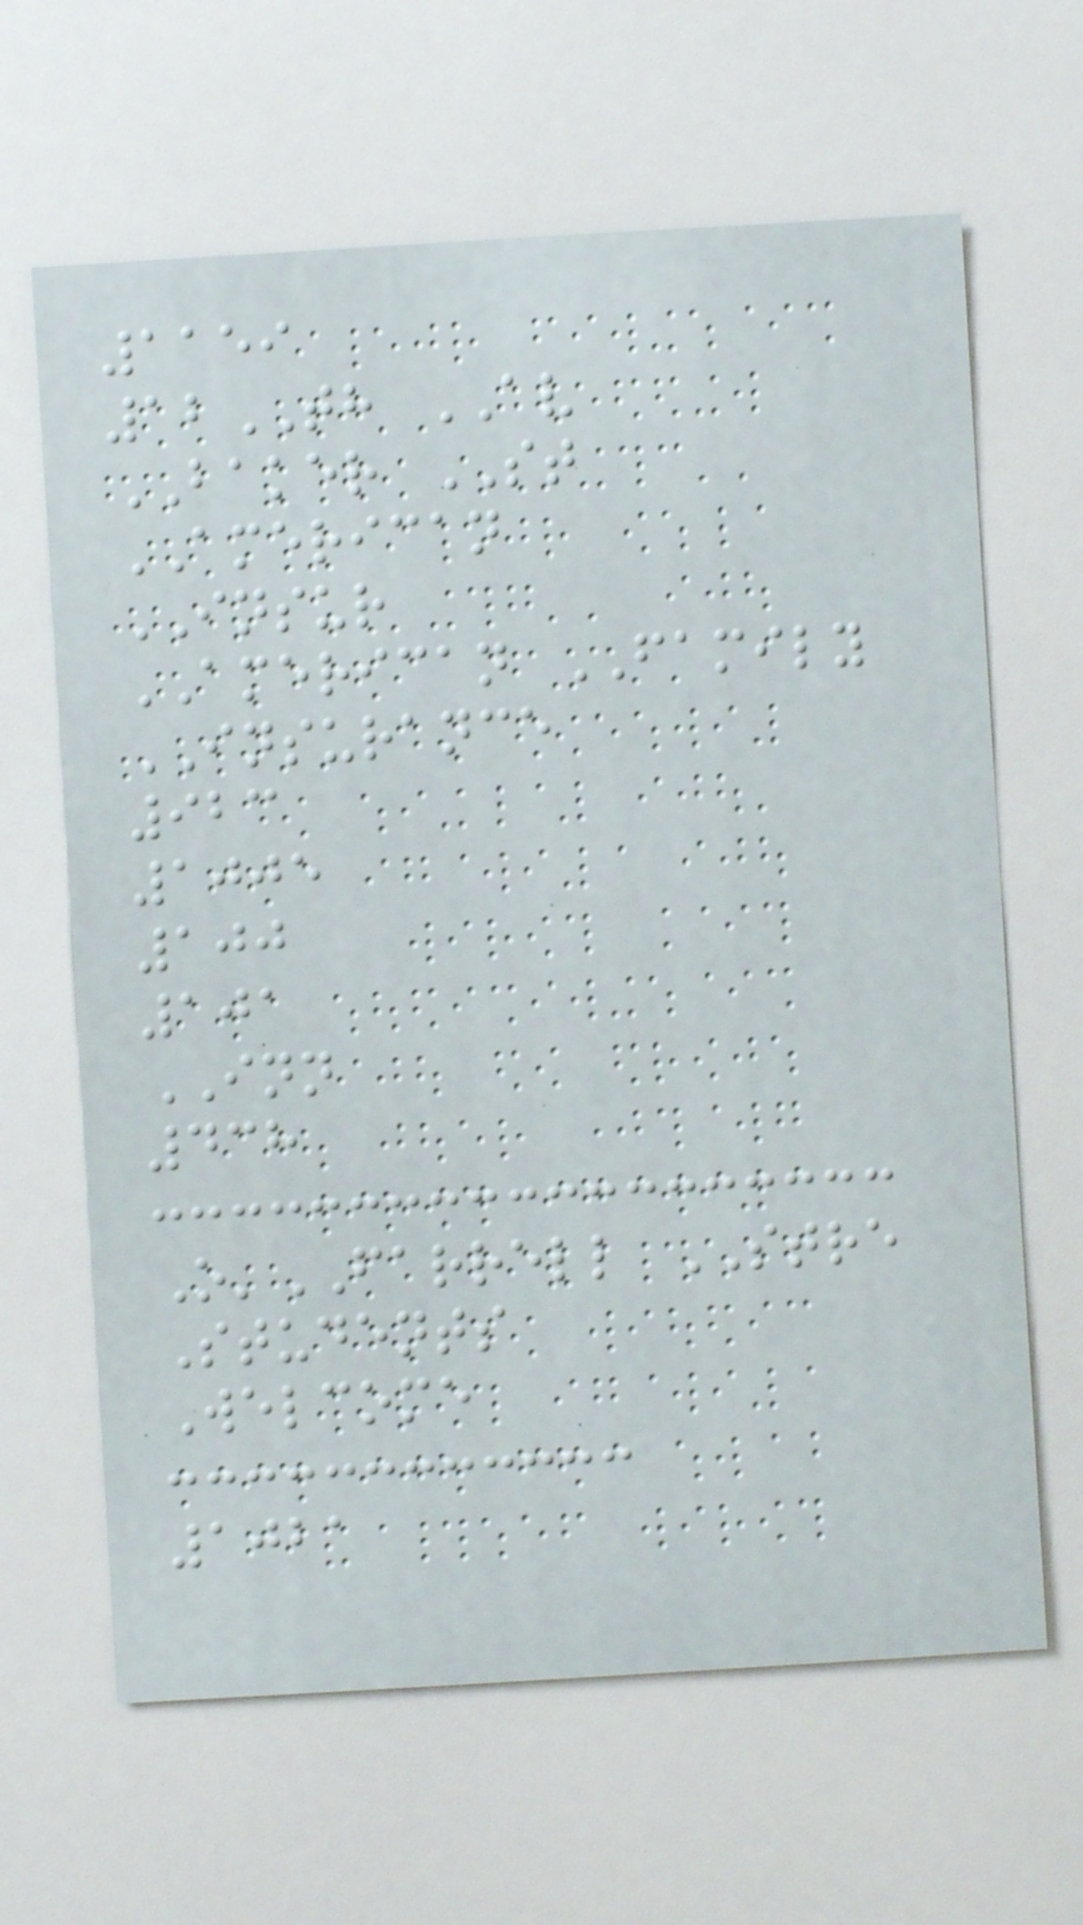1159
12TH AV
BAKER ST
AMERICAN
INSUR
AMERICAN FAMILY
INSURANCE
923
1005
100
101
INN
438
O'FARRELL STRE
Students
Welcome
1021
